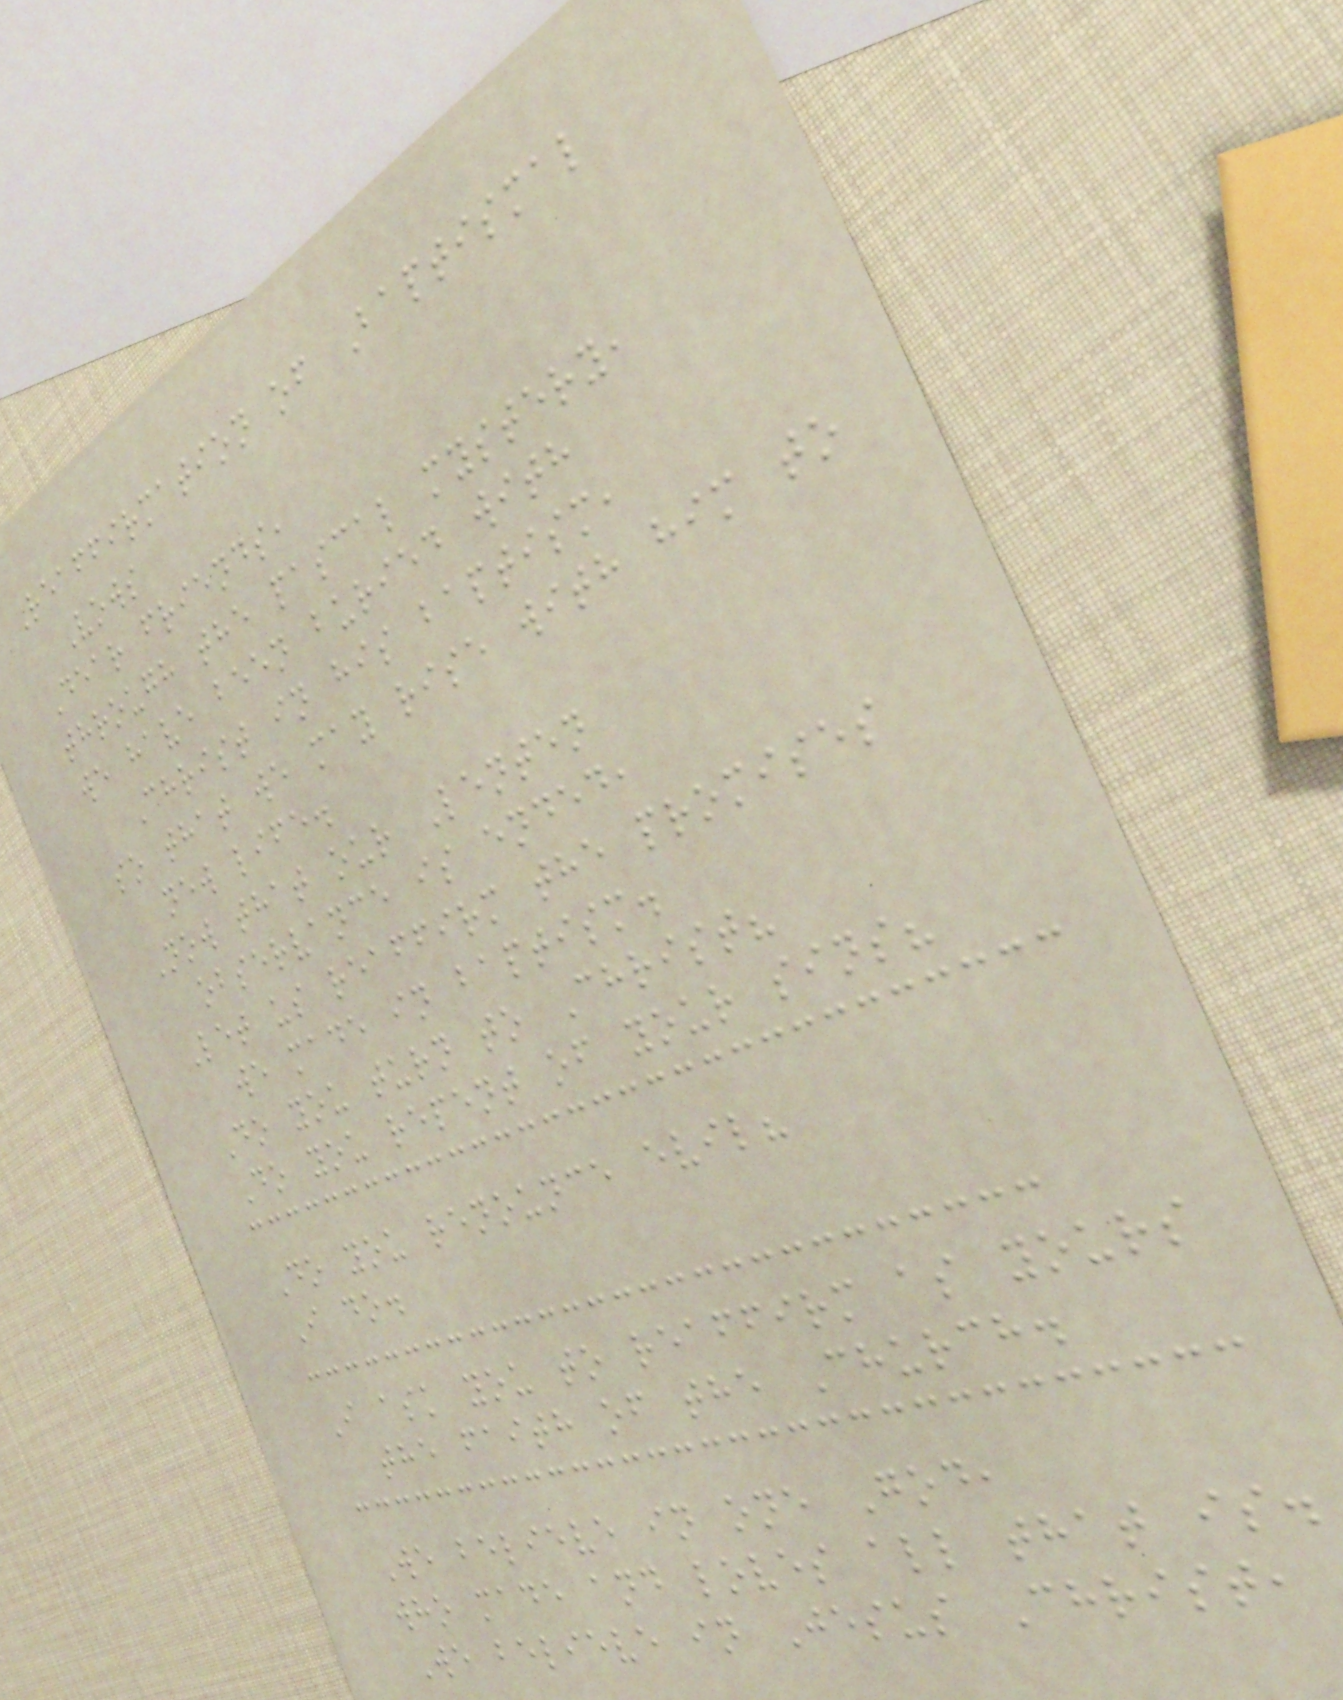Reaffirmation of Baptismal
Vows
Dear friends,
through the pascal mystery,
we have been buried with
Christ in his baptism,
so that we may rise with him to
new life.
Now that our Lenten
observance is ended,
Let us reaffirm the promises
we made in baptism.
Do you turn to Christ?
Do you repent of your sins?
Do you renounce evil?
I do.
I ask you to reaffirm as yours
the faith of the Church.
We believe in one God,
who made and loves all that is.
We believe in Jesus Christ,
